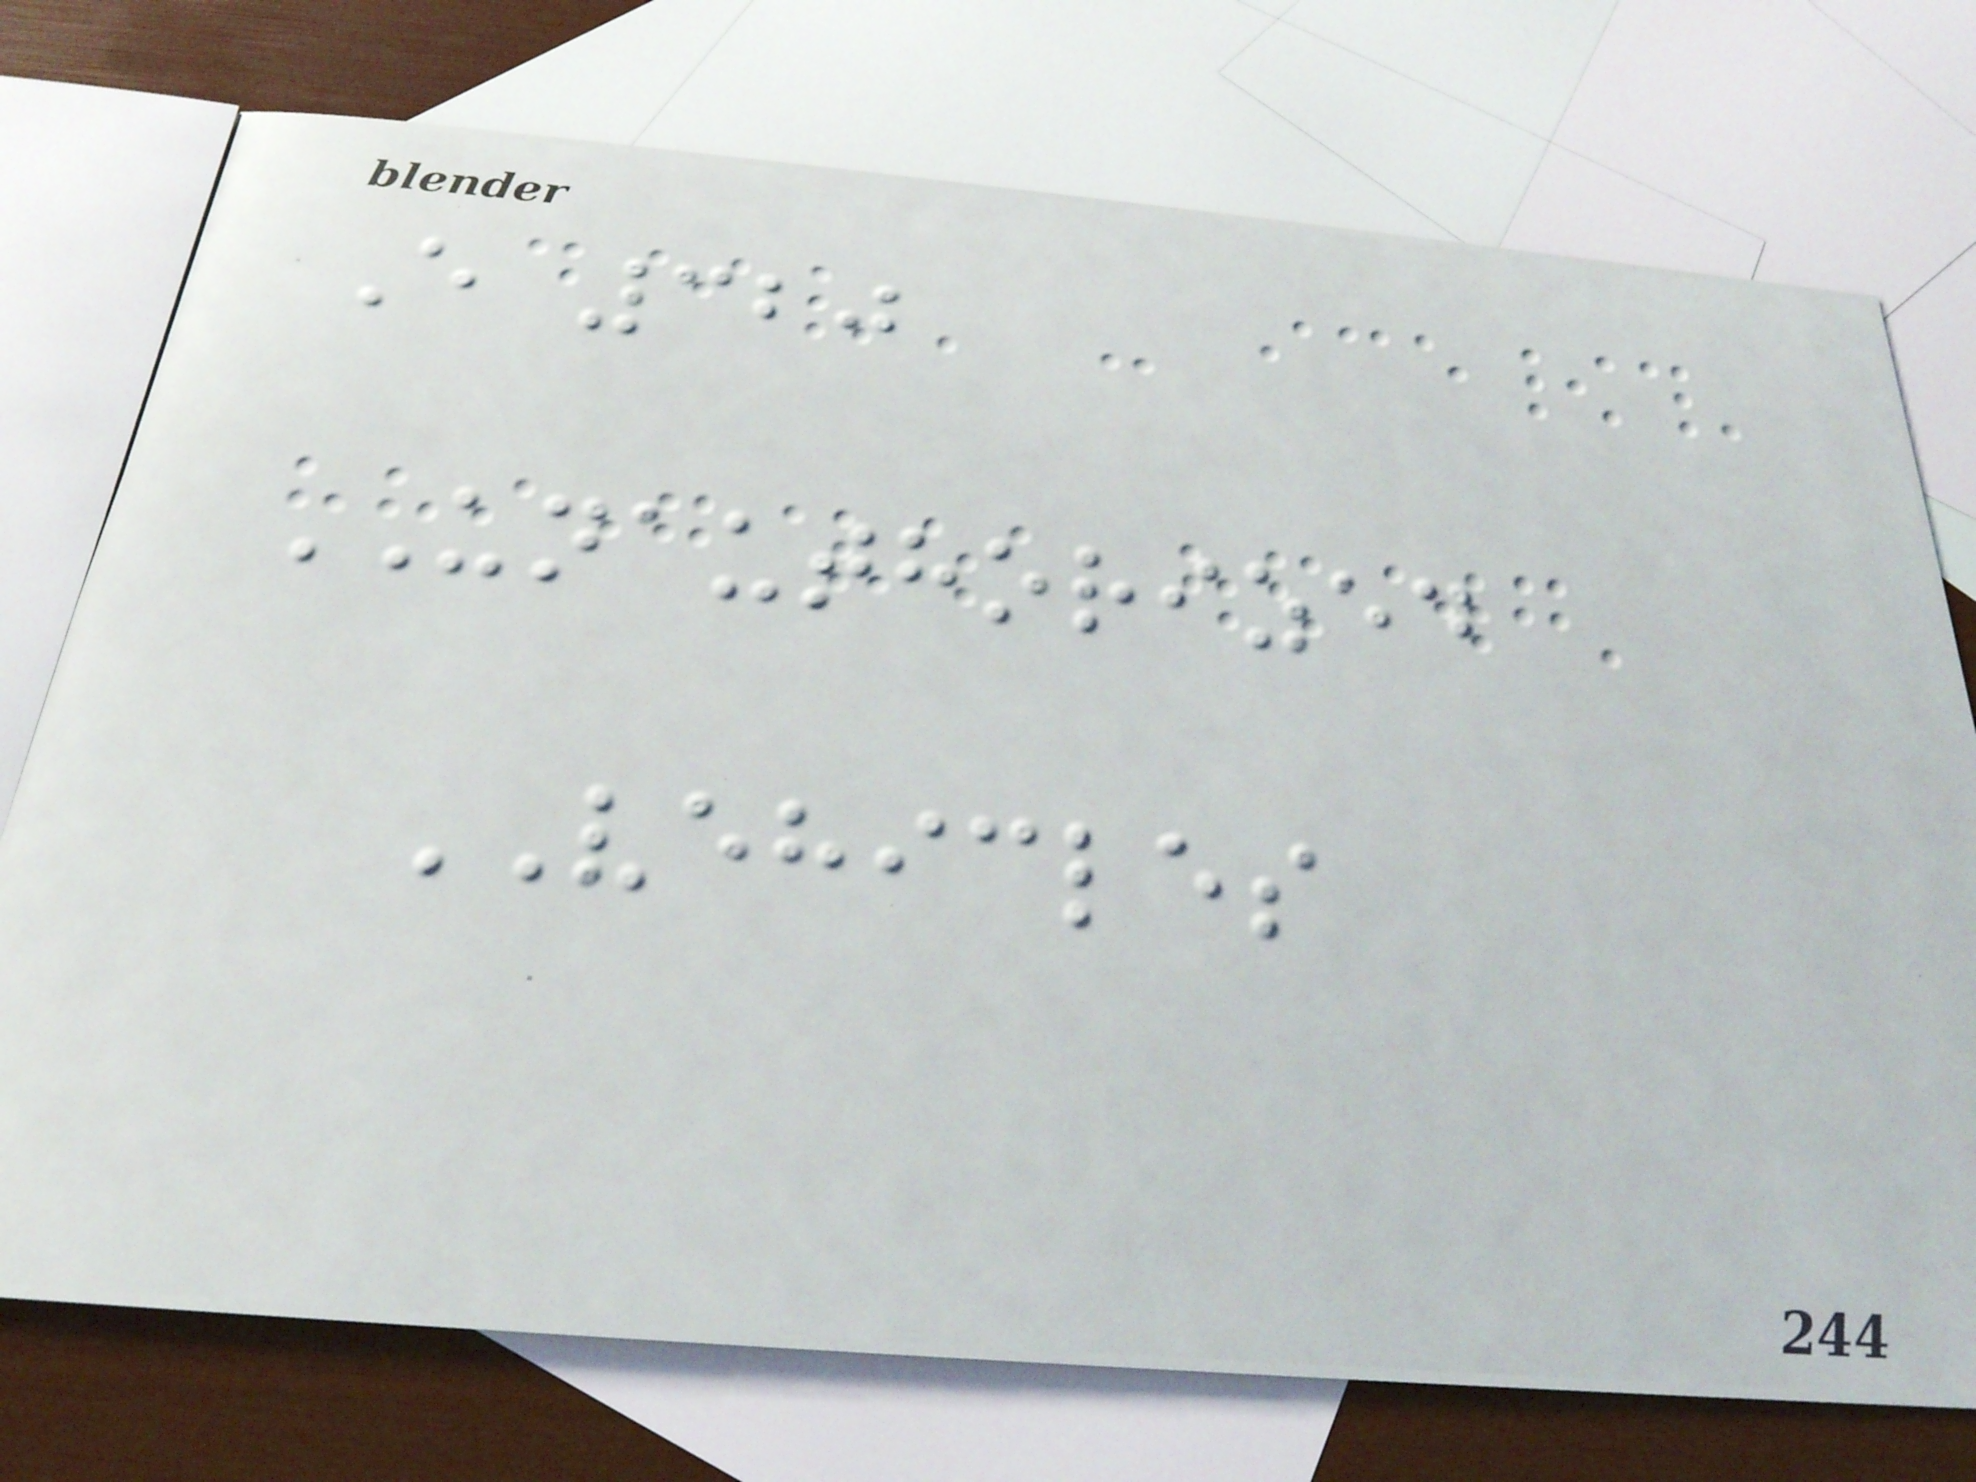E 320
UNAUTHORIZED
VEHICLES
